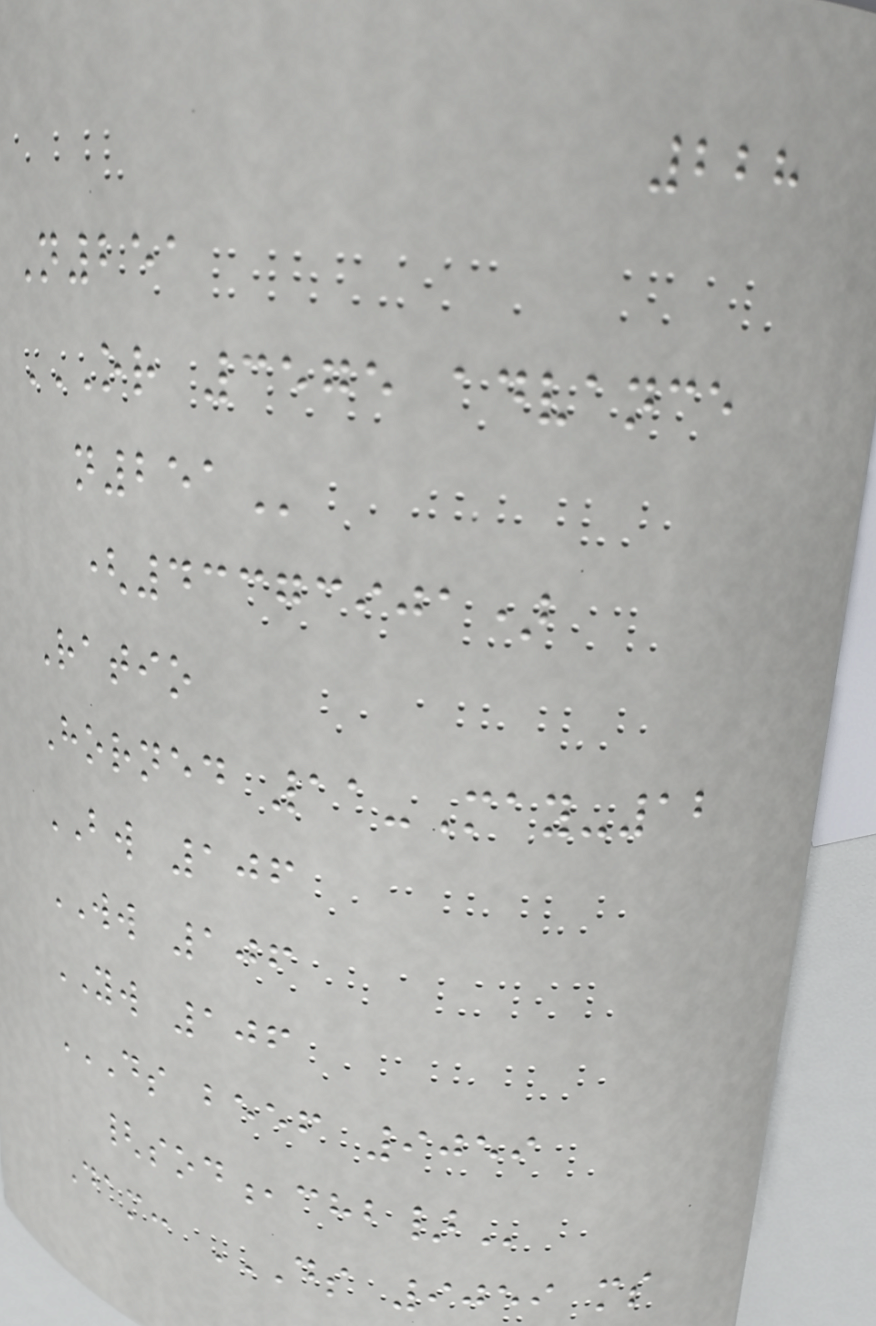228
N251
OR 3575 ADVANCE
N251
(43373901)
Ratio
Horned 11-May-12
BW 106
WW 106
YW 106
DS BEEF 9059
{SOD,CHB}
Dam: DS 9059 MS
